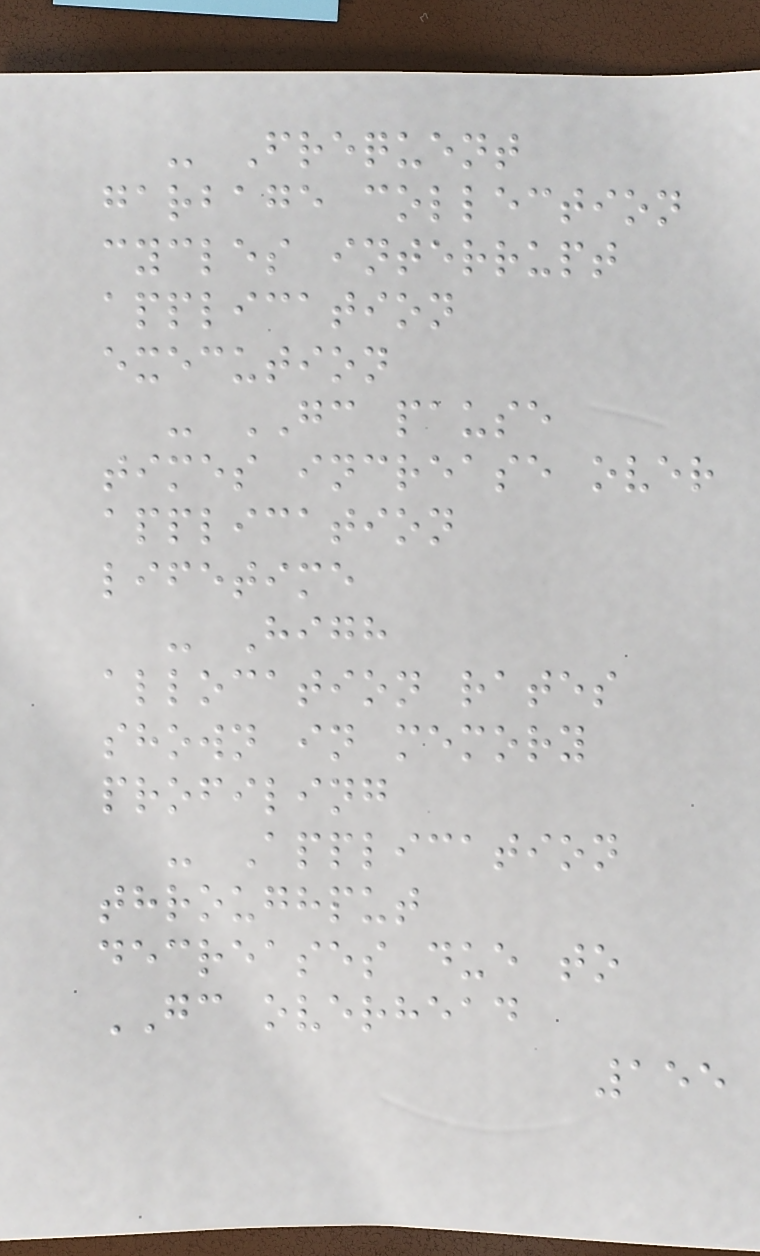- Frequent
garbage collection
cycles interrupt
application
execution
- GC pause
times increase over
application
lifetime
- High
allocation rates
shown in memory
profiling
- Application
throughput
decreases due to
GC overhead
155
